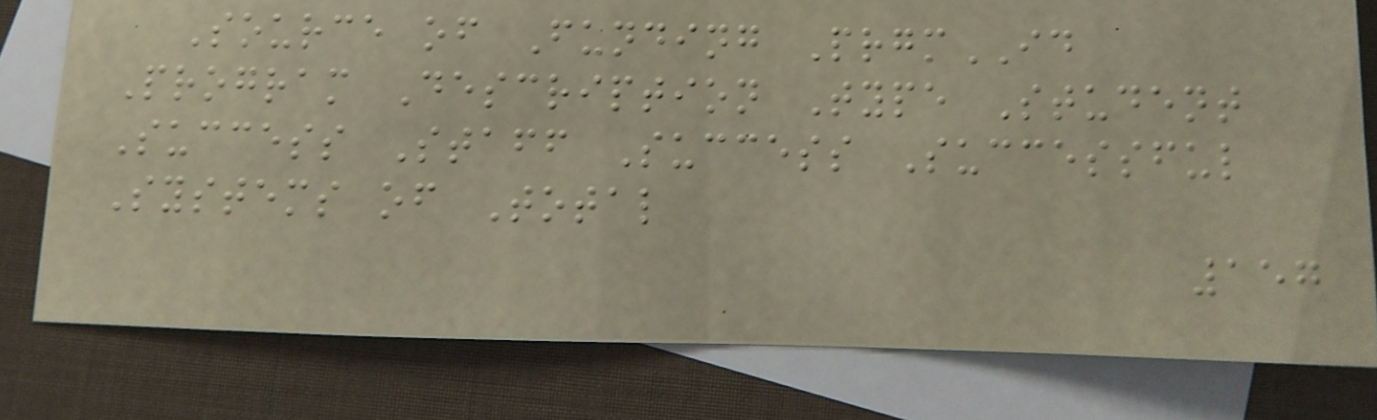Source of Funding PrgmID
Program Description Type Student
Success Staff Success Successful
Systems of Total
157
